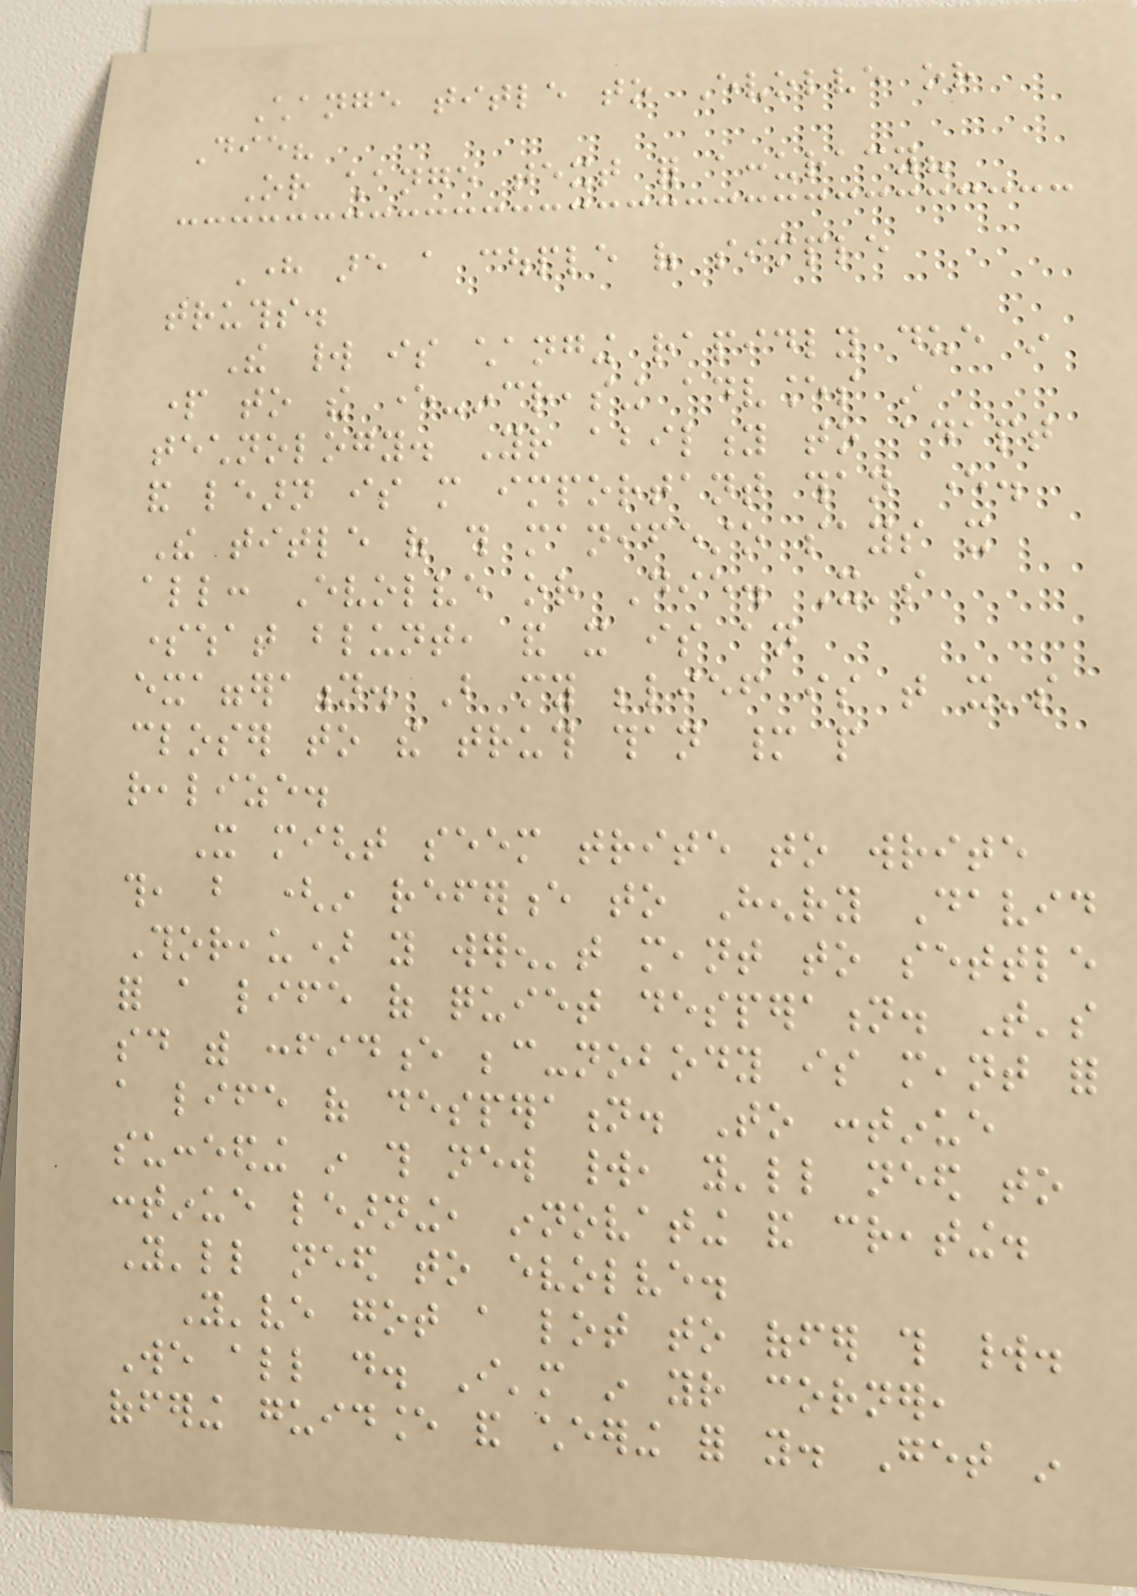Change title to Evolve or
Die?
Or change text for accuracy?
Here are a couple of simple
truths.
The world is changing rapidly due in
part to the ever-increasing advances in
technology. Your ability to adapt
and learn is more important than ever.
The title of this manifesto says it
all: Evolve or Die. It's
somewhat blunt, and it is an
exaggeration. But my belief is that it's
closer to the truth than many people
realize.
It might seem trite to write
this, but (in reference to Henry David
Thoreau) you weren't meant to settle
for a life of quiet desperation. That's
said with confidence because-nobody is meant for
a life of desperation. To continue
succeeding in this new world, you'll need to
continue learning, innovating and creating.
You'll need to evolve.
You've got a lot to offer this world.
We all do. I'm in your corner,
offering guidance and cheering for you. Get in
